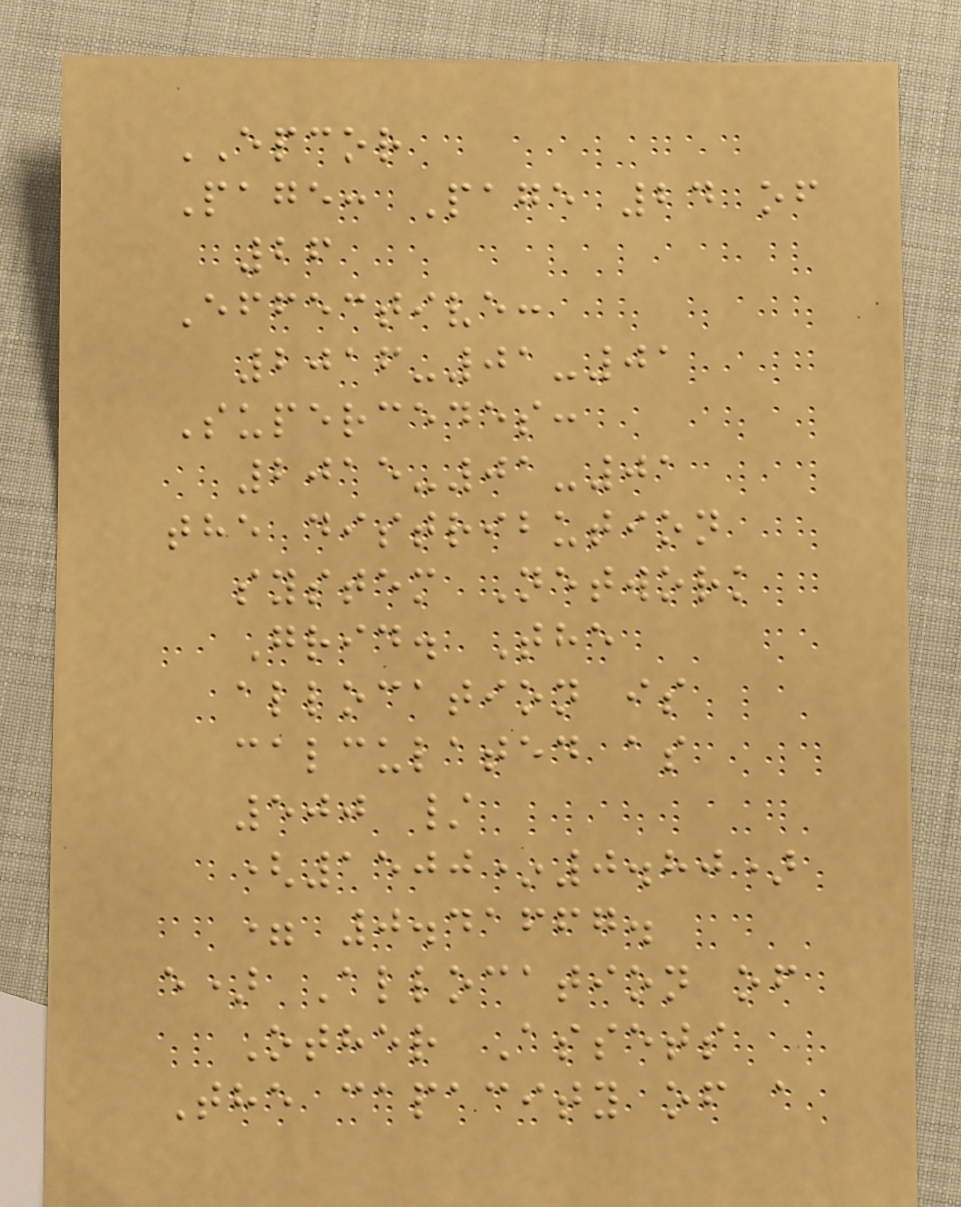EPCOR
Page: Page 24 of
26
Effective:
2016-01-01
Supercedes:
2015-01-01
the distribution
system Network
Grid. The
allocation is
calculated as
500 /
(1500*0.80)
= 0.41667.
e) Allocation of
Other Assets
The capacity of a
